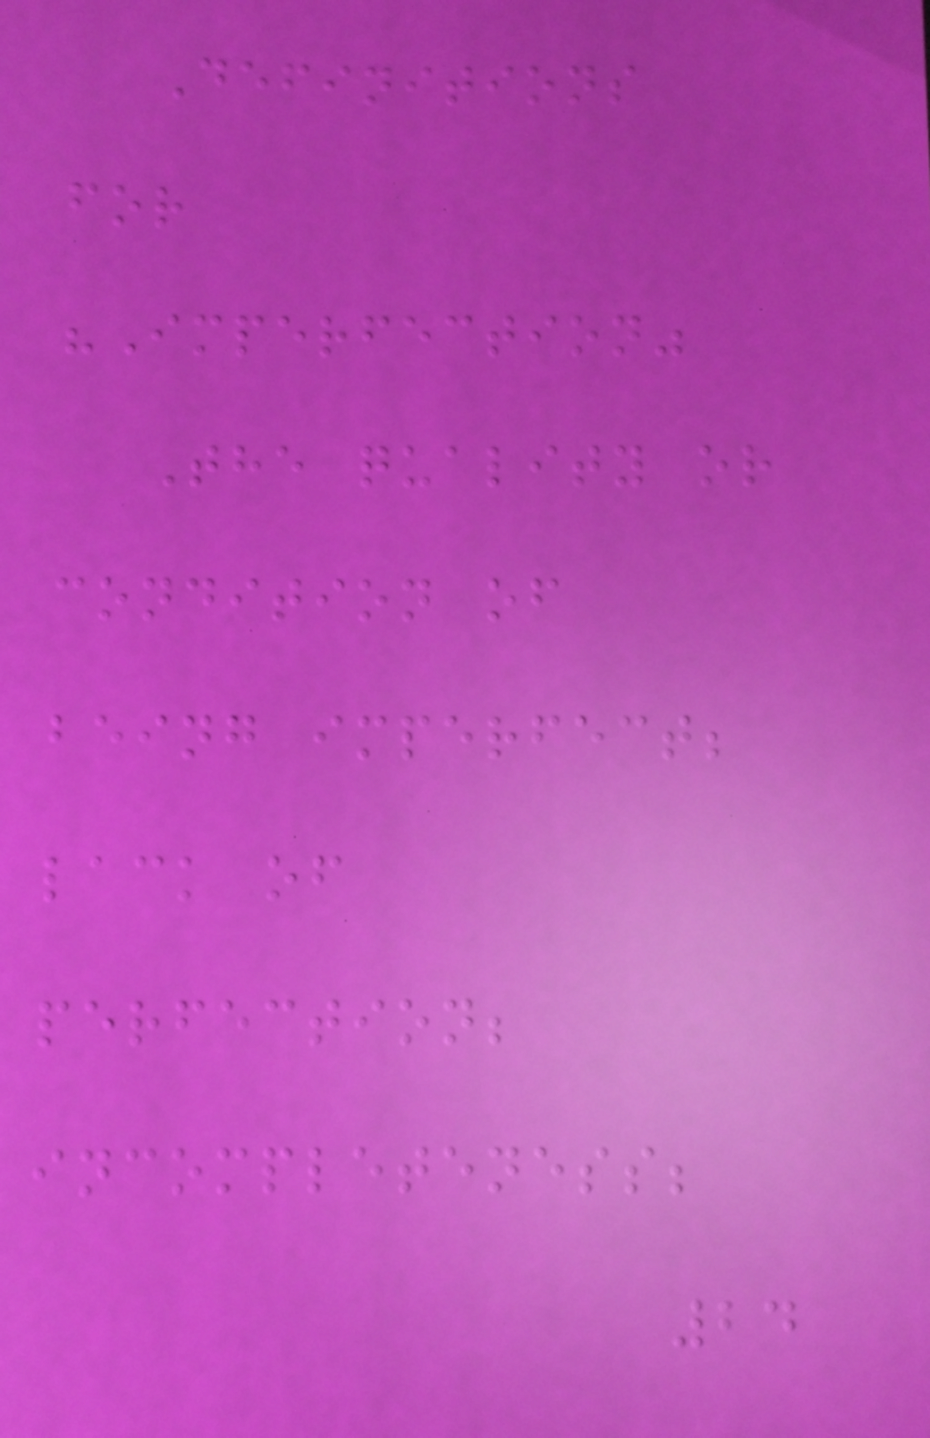Definitions
for
"Imperfection"
The quality or
condition of
being imperfect;
lack of
perfection;
incompleteness;
24
